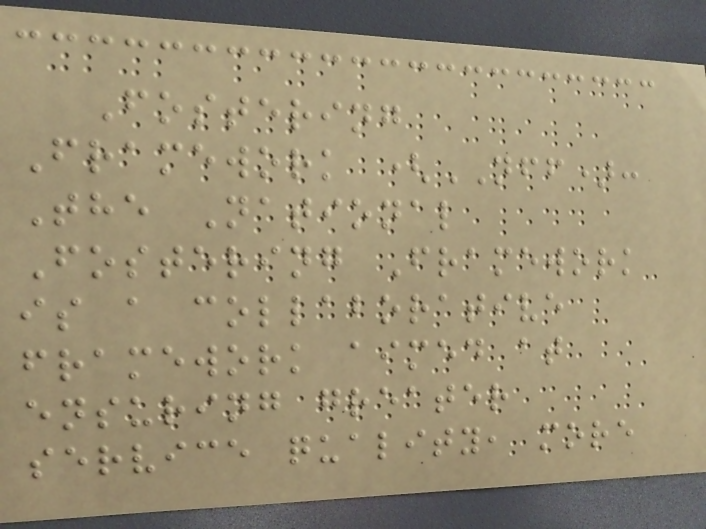Fostering
Framework (NFF):
The National
Fostering Framework
is a collaborative
framework aimed at
ensuring greater
service quality, more
